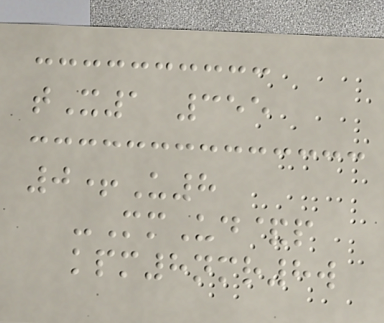tX1 355
0+U8
-MmUd&p
kpm8nmr8w
